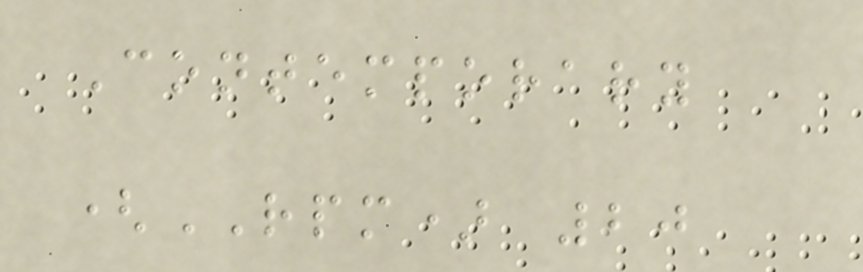Contemporary
(RPM) 20
